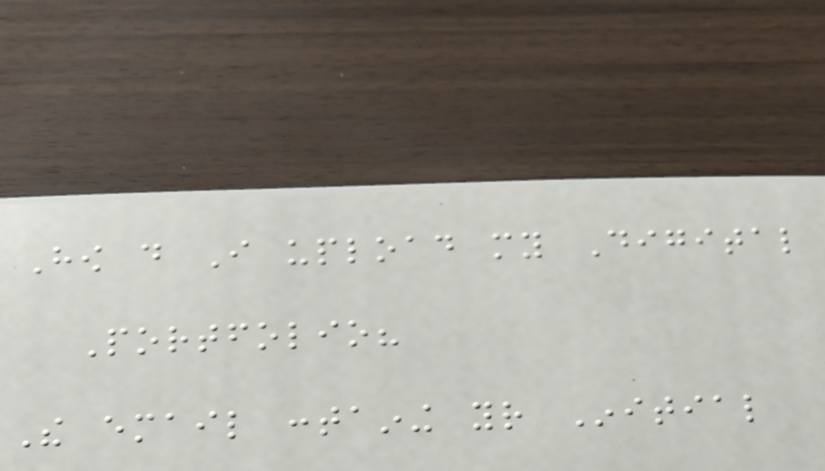How do I upload my Digital
Portfolio?
The email containing your Initial
